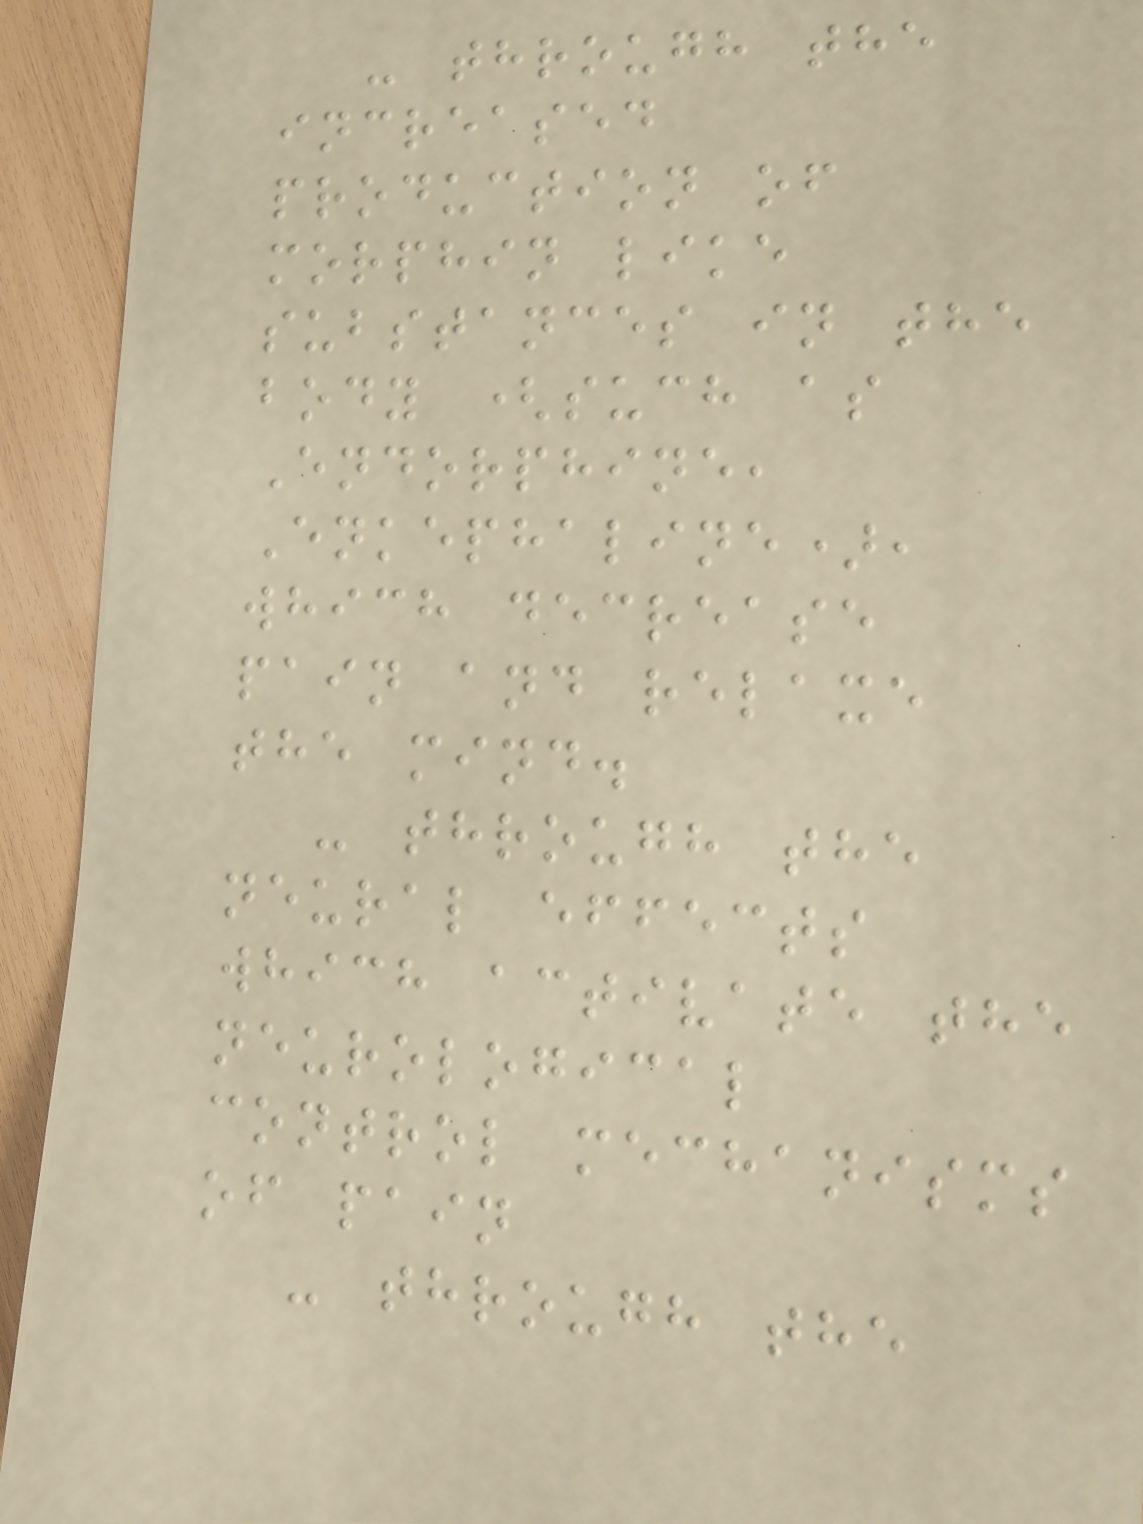- through the
increased
production of
morphin like
substances in the
body (such as
Endorphine,
Enkephaline),
which decrease
pain and relaxe
the mind.
- through the
neural effects
which activate the
neurological
control mechanisms
of pain
- through the
